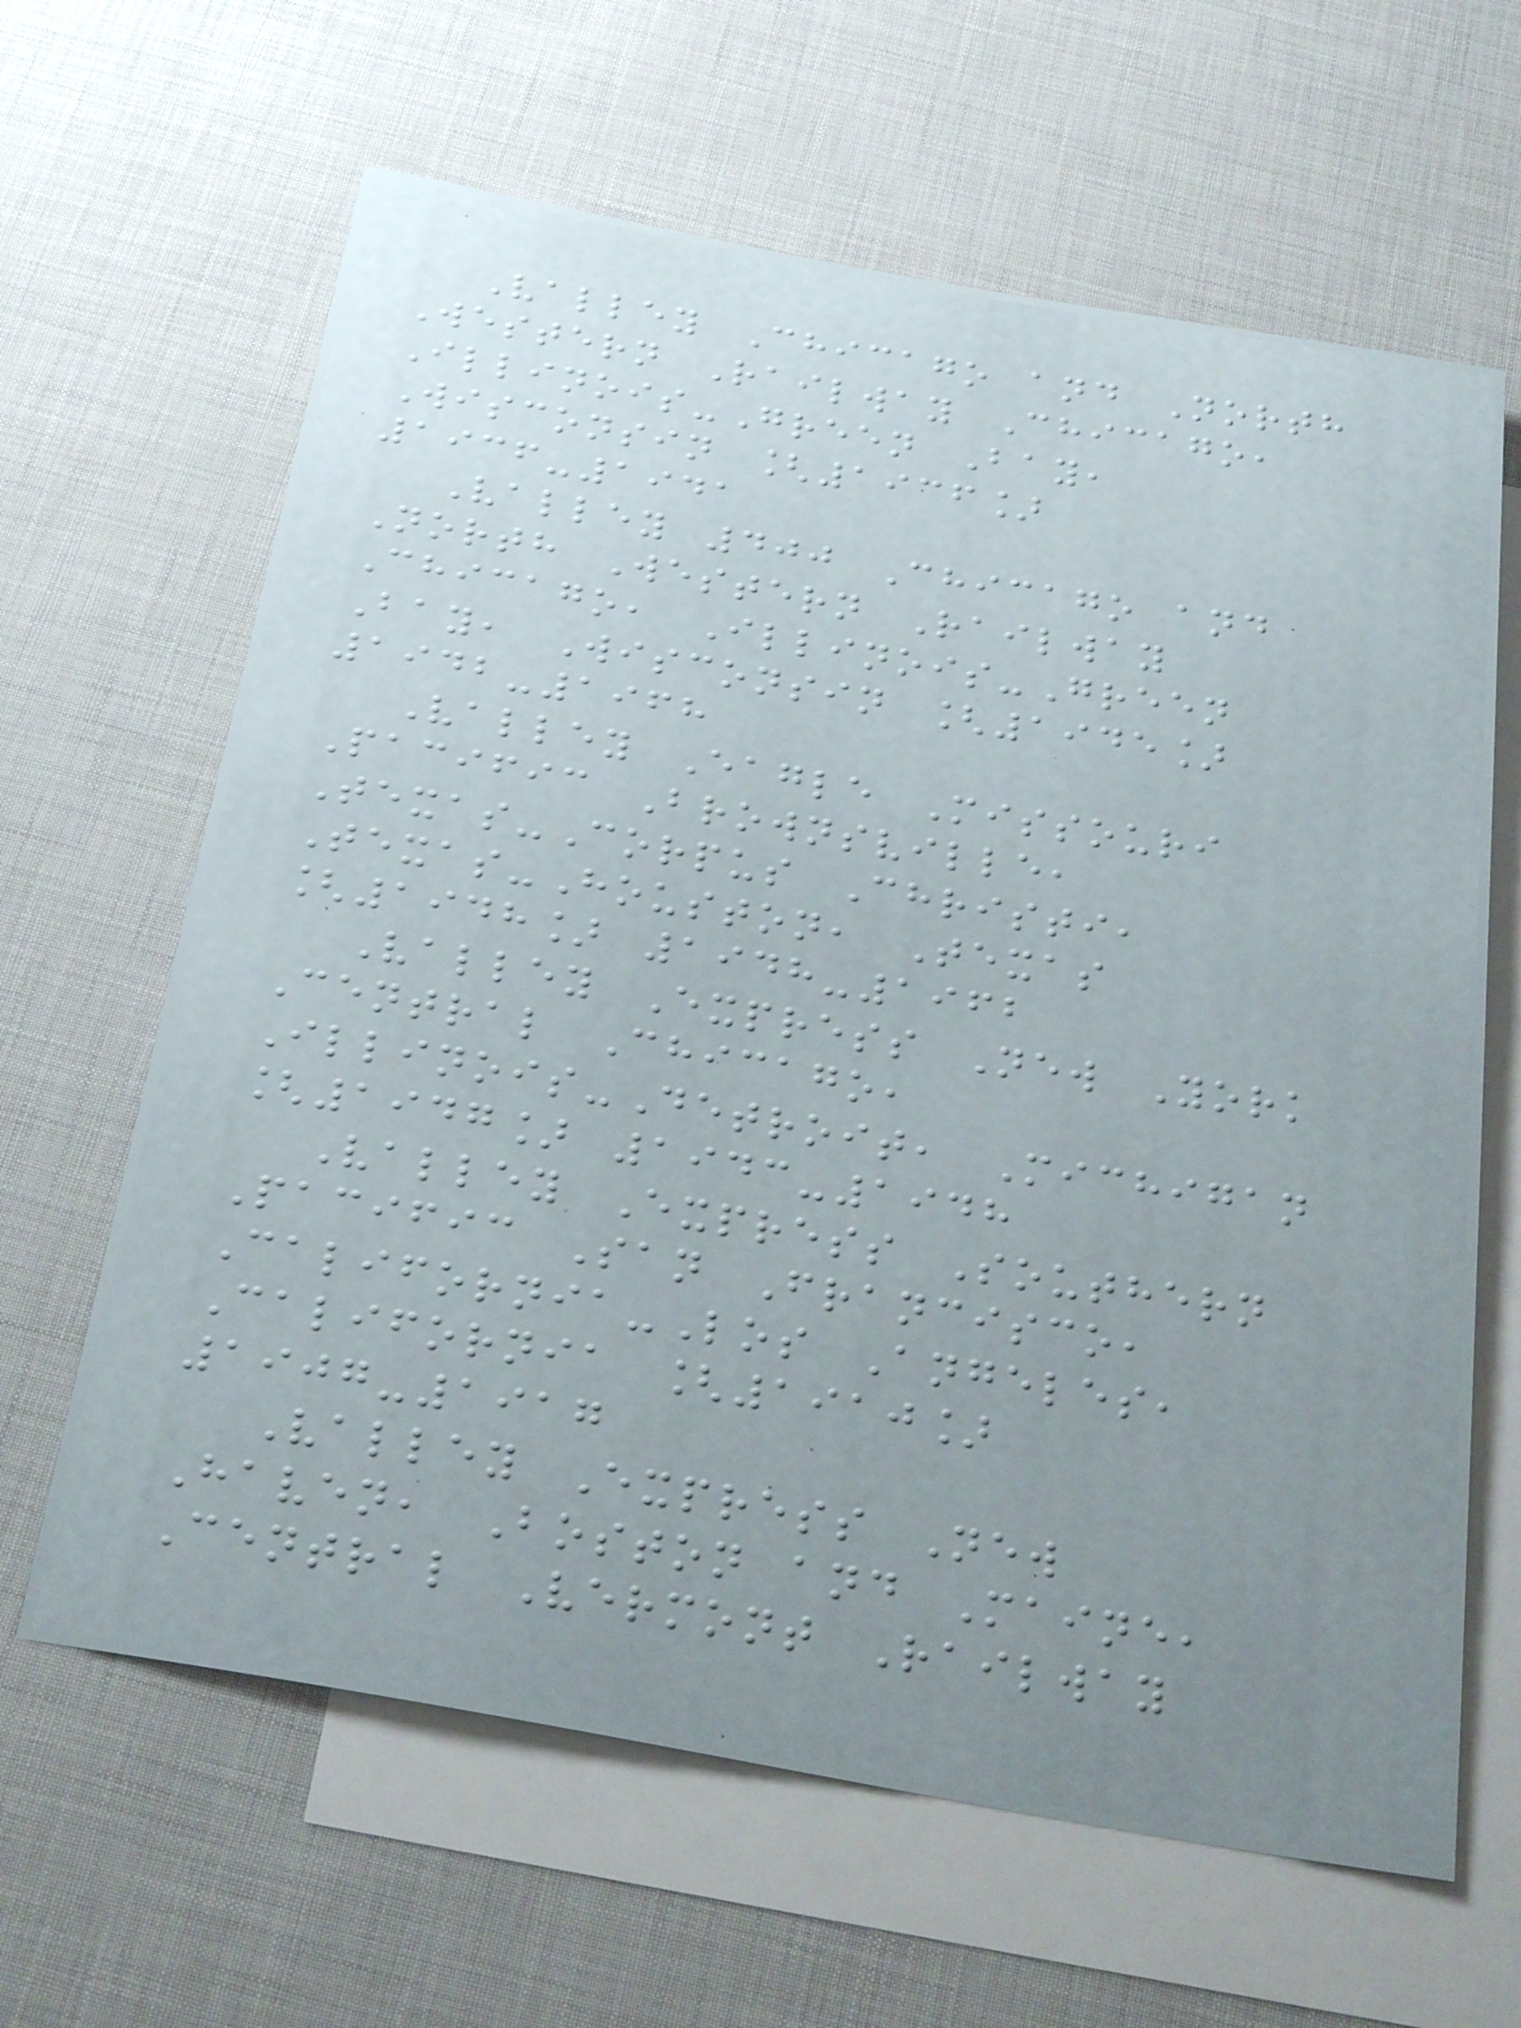Valley Chicago and North
Western Railway Chicago,
Illinois-Green Bay,
Wisconsin [1936]
1936-1941
Valley 400 Chicago and
North Western Railway
Chicago, Illinois-Green
Bay, Wisconsin [1945]
1942-1968
Valley Eagle Missouri
Pacific Brownsville,
Texas-Corpus Christi,
Texas-Houston, Texas
[1948] 1948-1962
Valley Express New York
Central Chicago,
Illinois-Detroit, Michigan
[1947] 1943-1948
Valley Express Southern
Pacific San Francisco,
California-Los Angeles,
California [1910]
1907-1917
Valley Express New
Haven, Boston and Maine,
Central Vermont Railway
